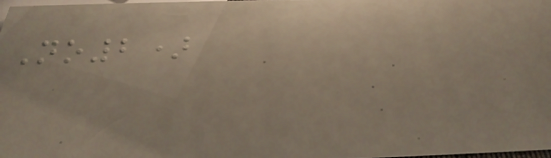No2)
